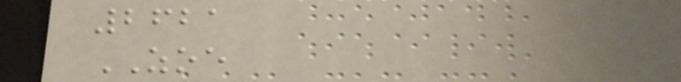2621
ZOE
